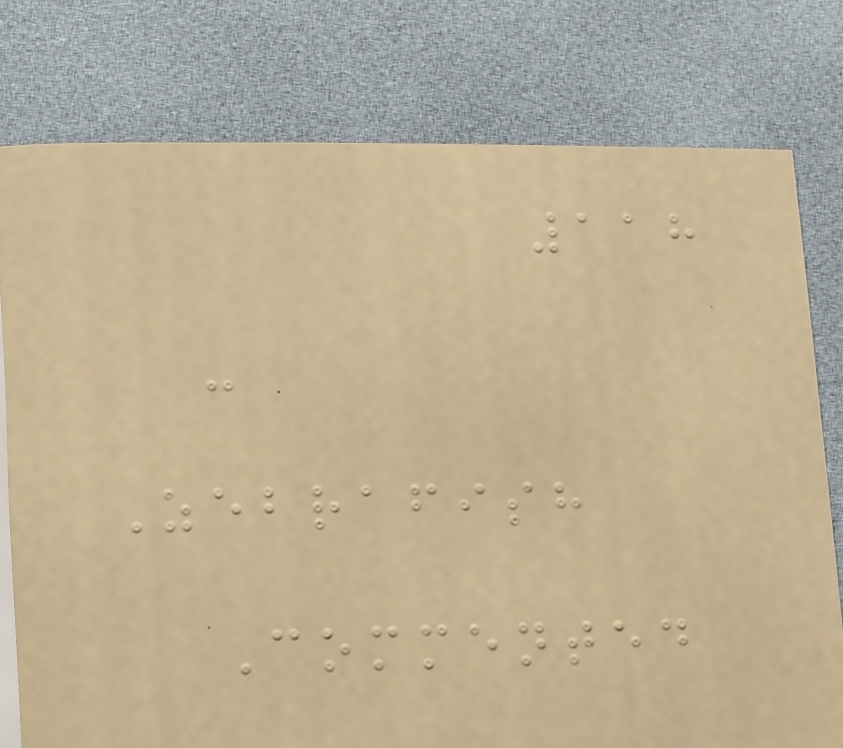118
-
Zebrafish
Commented
